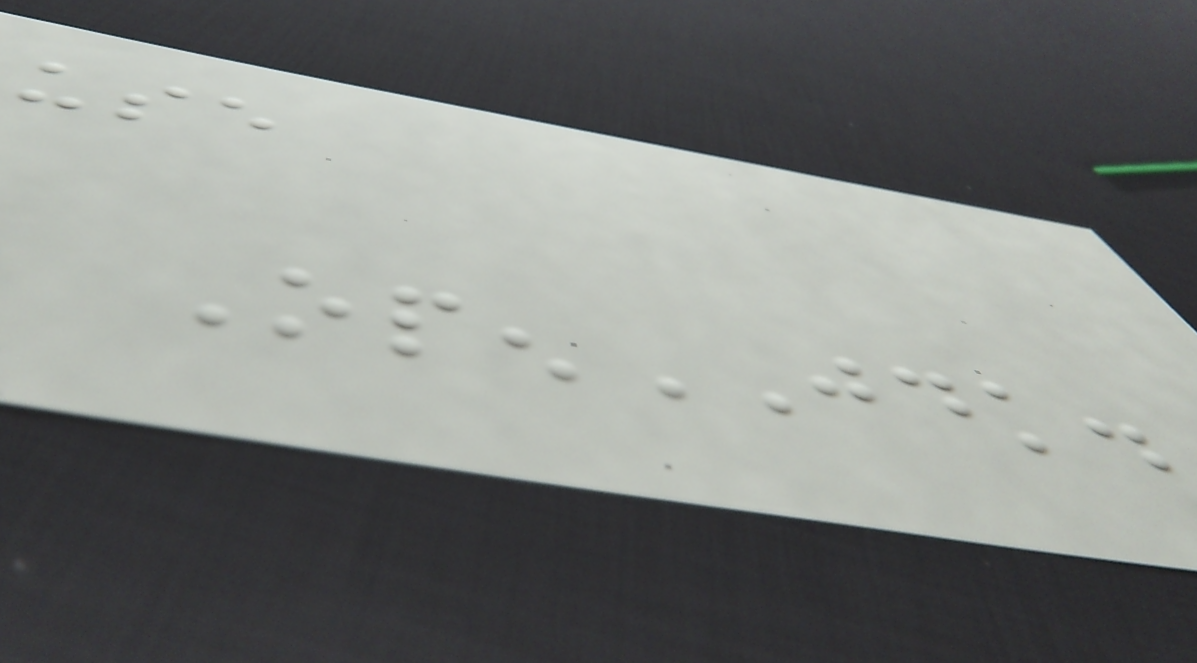use
OpenJDK.
